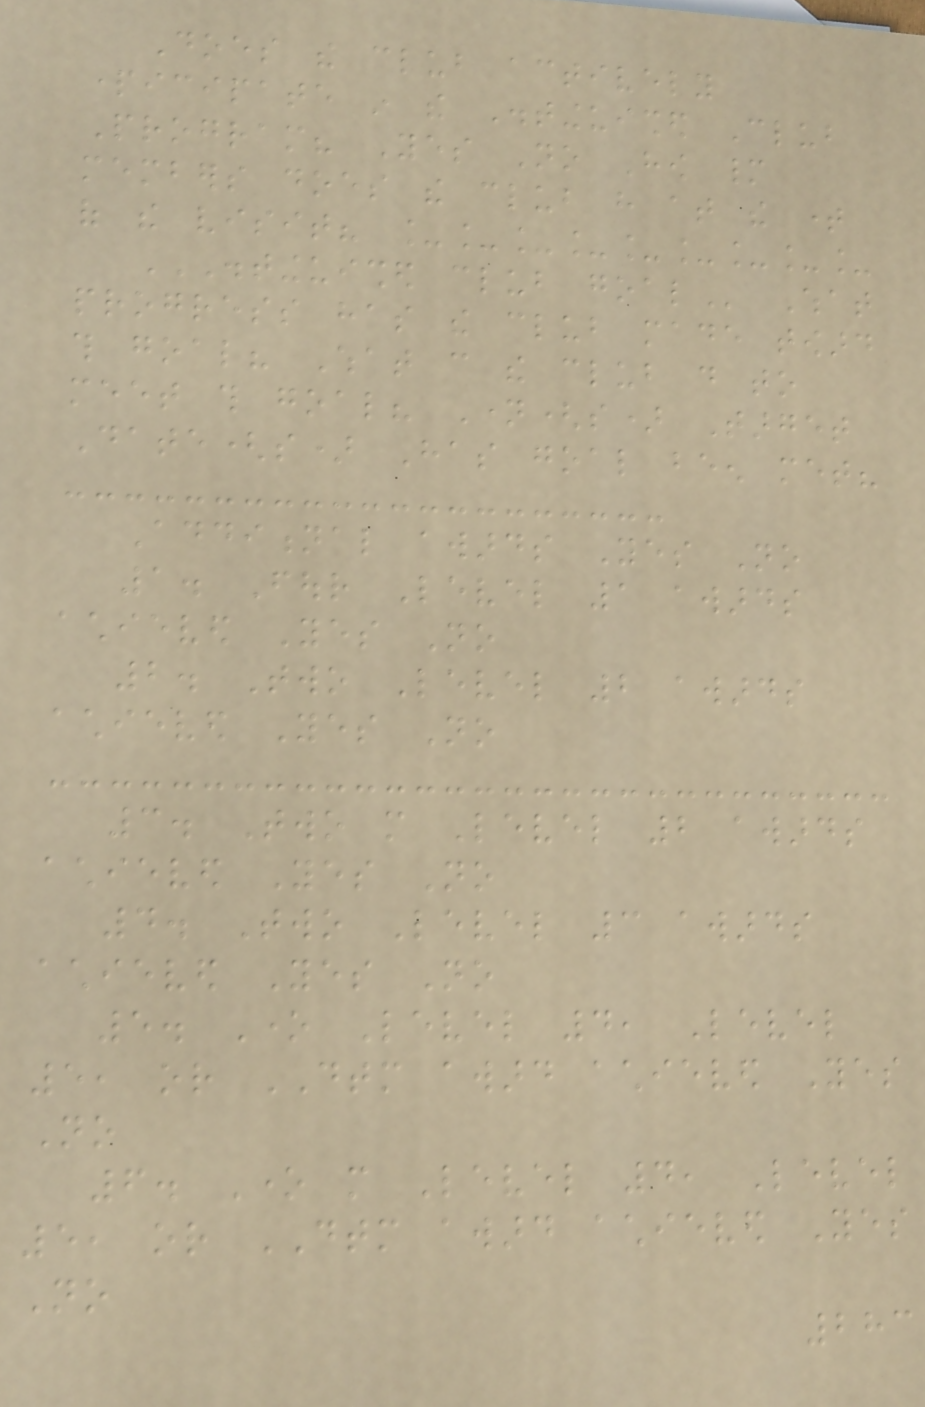Does the club actively
participate in the Distinguished Club
Program? Yes No How many
members does the club have at the time
of the visit? _________
DISTINGUISHED CLUB GOAL What
progress has the club made toward
this goal? What can the club do to
meet this goal? Name(s) Target
Date(s) Has goal been met?
Additional awards Yes No
1. Four Level 1 awards
achieved Yes No
2. Two Level 2 awards
achieved Yes No
3. Two more Level 2 awards
achieved Yes No
4. Two Level 3 awards
achieved Yes No
5. One Level 4, Level
5, or DTM award achieved Yes
No
6. One more Level 4, Level
5, or DTM award achieved Yes
No
283
